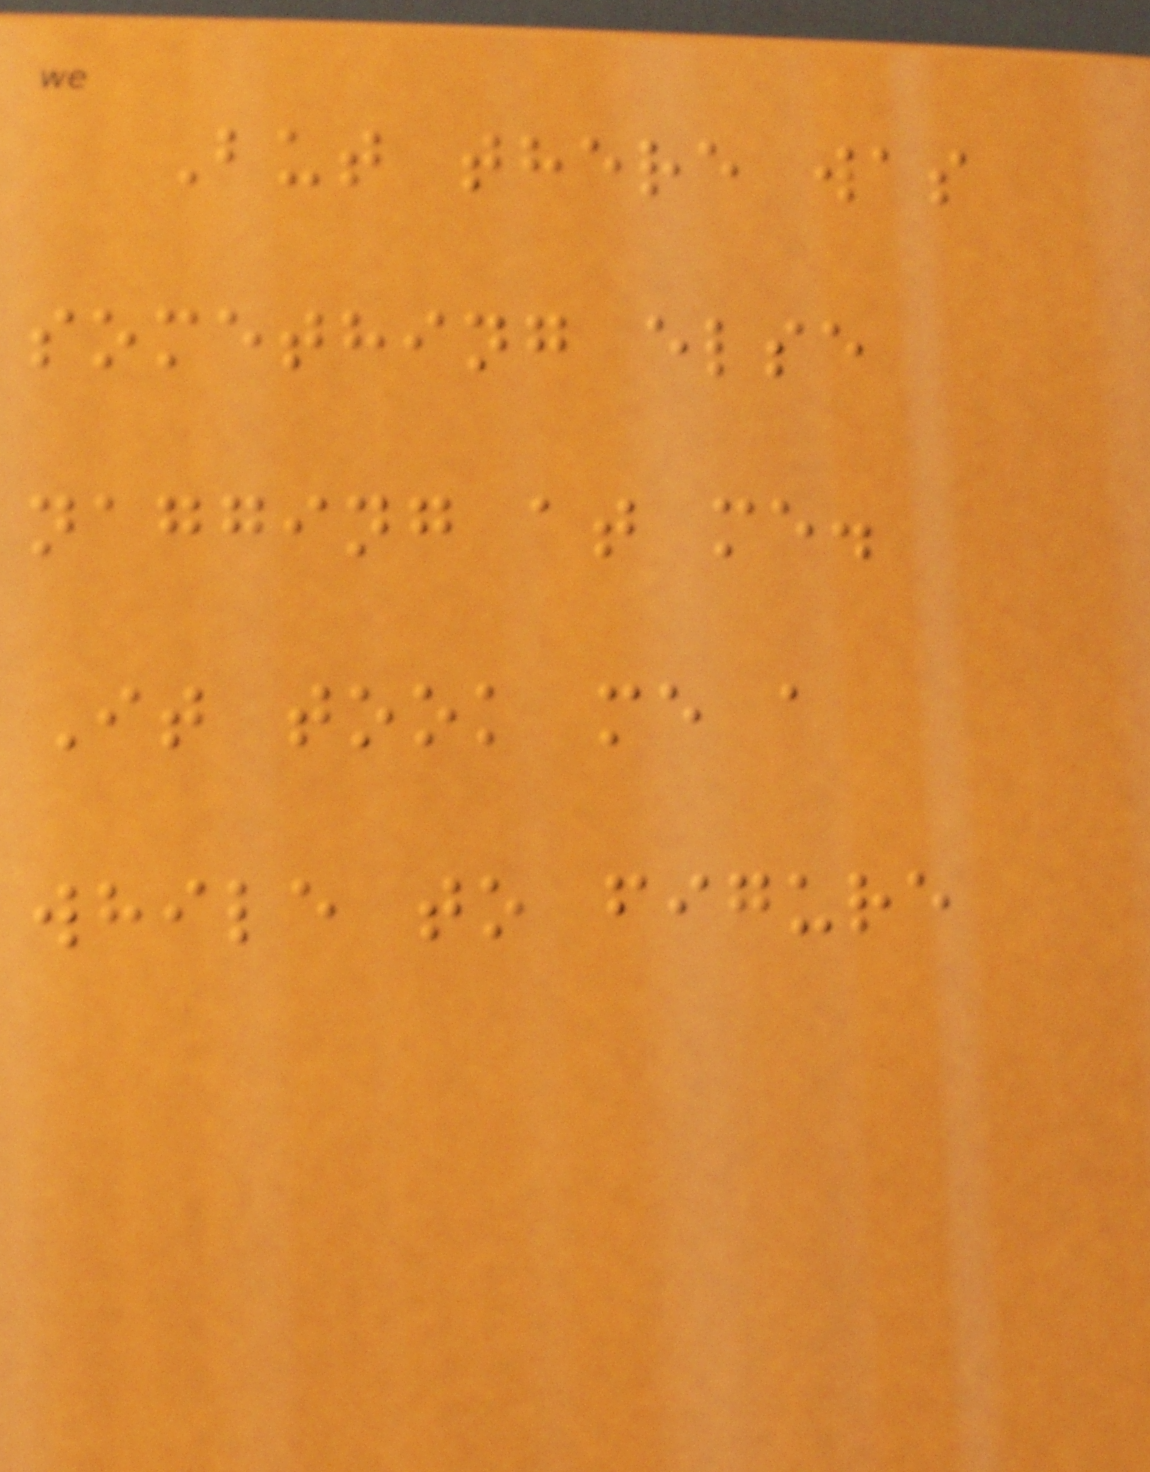But there was
something else
nagging at me.
It took me a
while to figure
